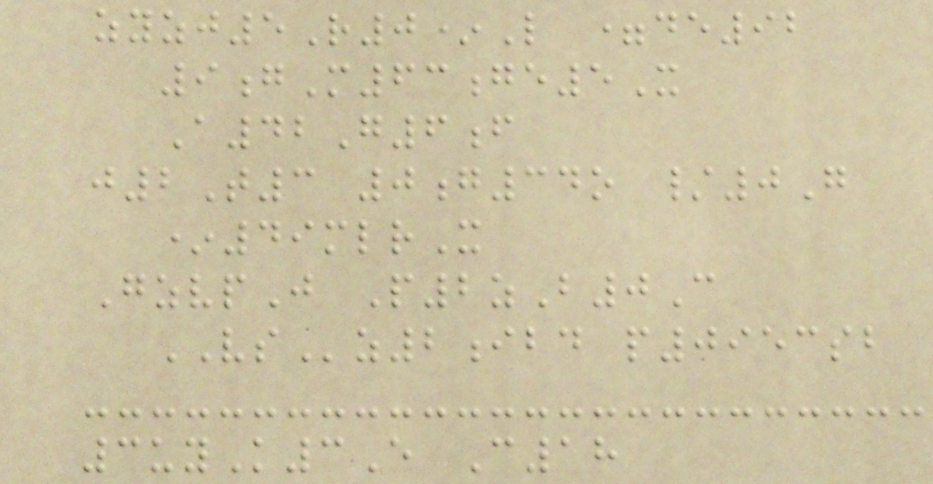zyzj5R0*L =de92
9gM63ge5X
A42G6f
j2T3 0g34o /0G
*49mlrX
GzvpJ P2zB0C
VSz2ibd p0953sb
3uyK3E C18
